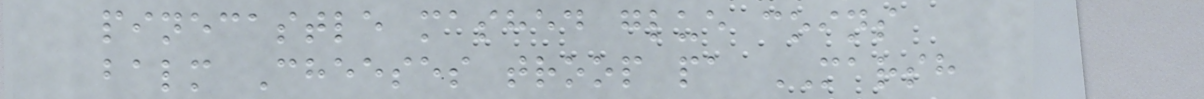pinecastle mashed glue coins
balm Cheeses troop pa MARSH
